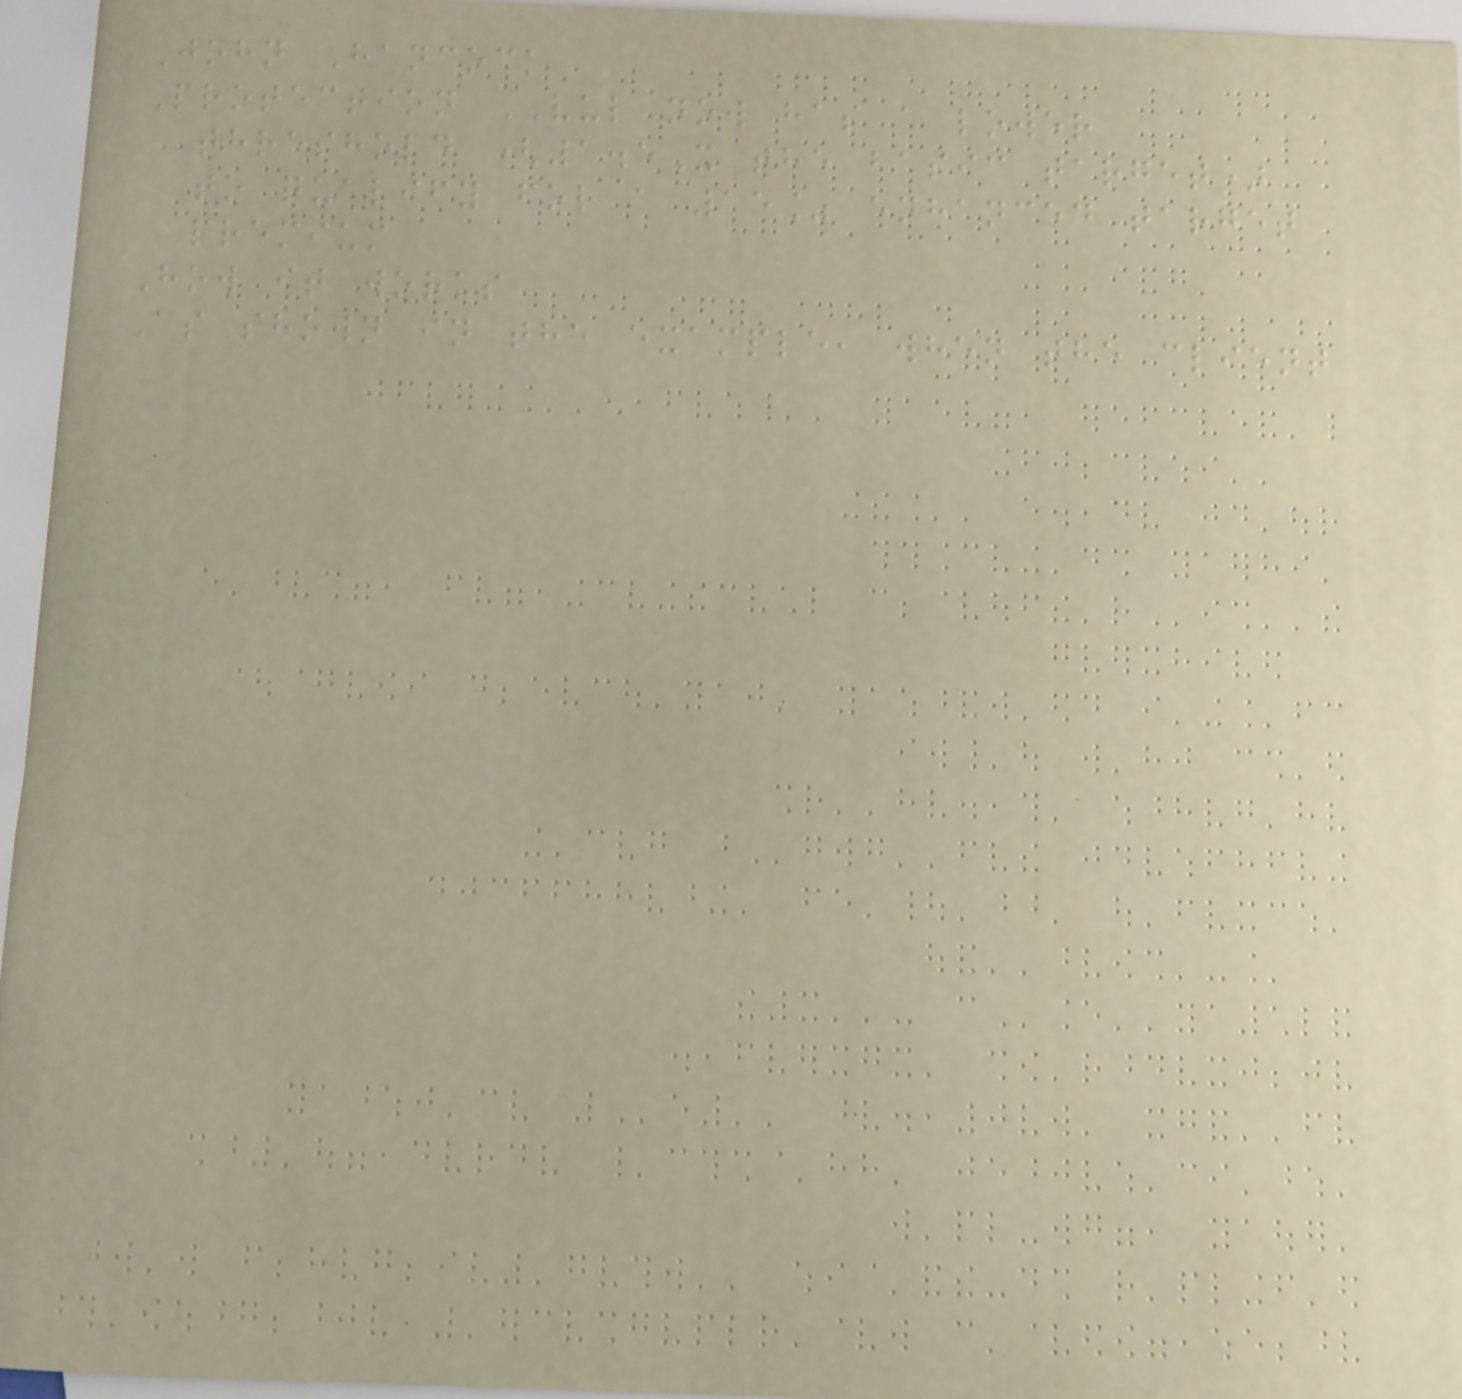John Hancock
Protection VUL now has a lower
threshold (1.5X the basic target)
to qualify for a 15% enhanced target
premium
How it works
As shown in the example, when the client
